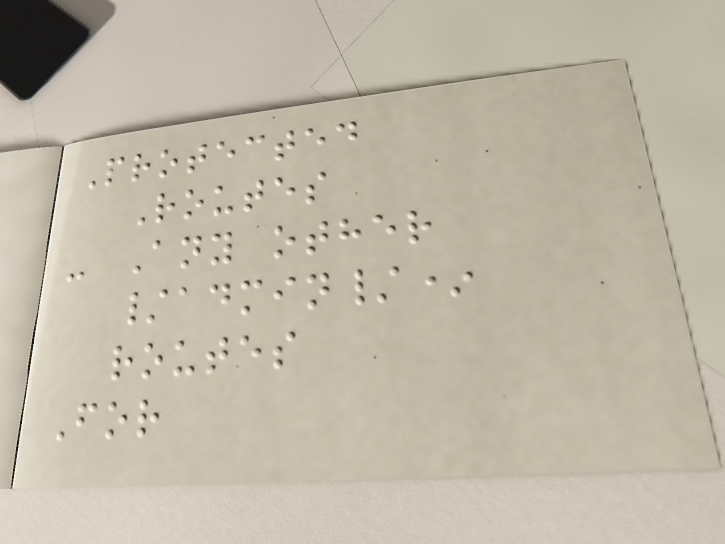Protected
Routes
- Any other
/admin/*
routes
For
